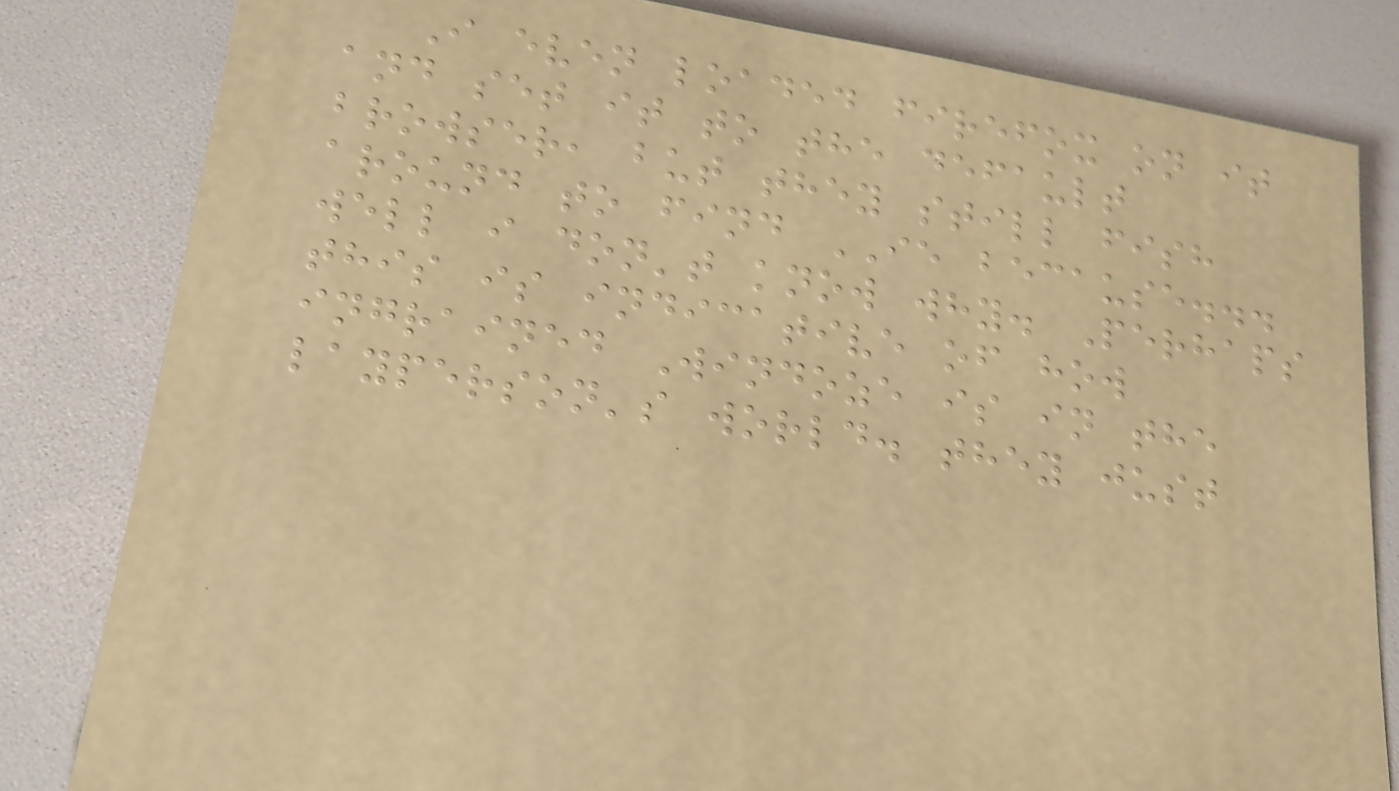I even loaded firefox on it
and set it to the default
browser, but they still fish
around to find IE because...
well i don't know why. Perhaps
this is indicative of how
ingrained Windoze is in the
layperson's world. they just
